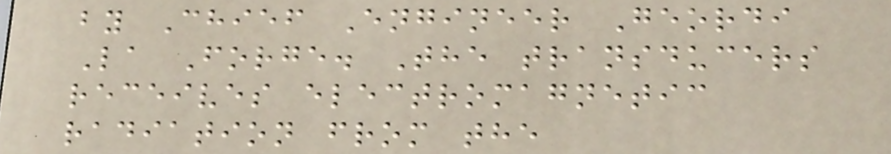by Chief Engineer Geordi
La Forge. The transducers
receives electromagnetic
radiation from the
